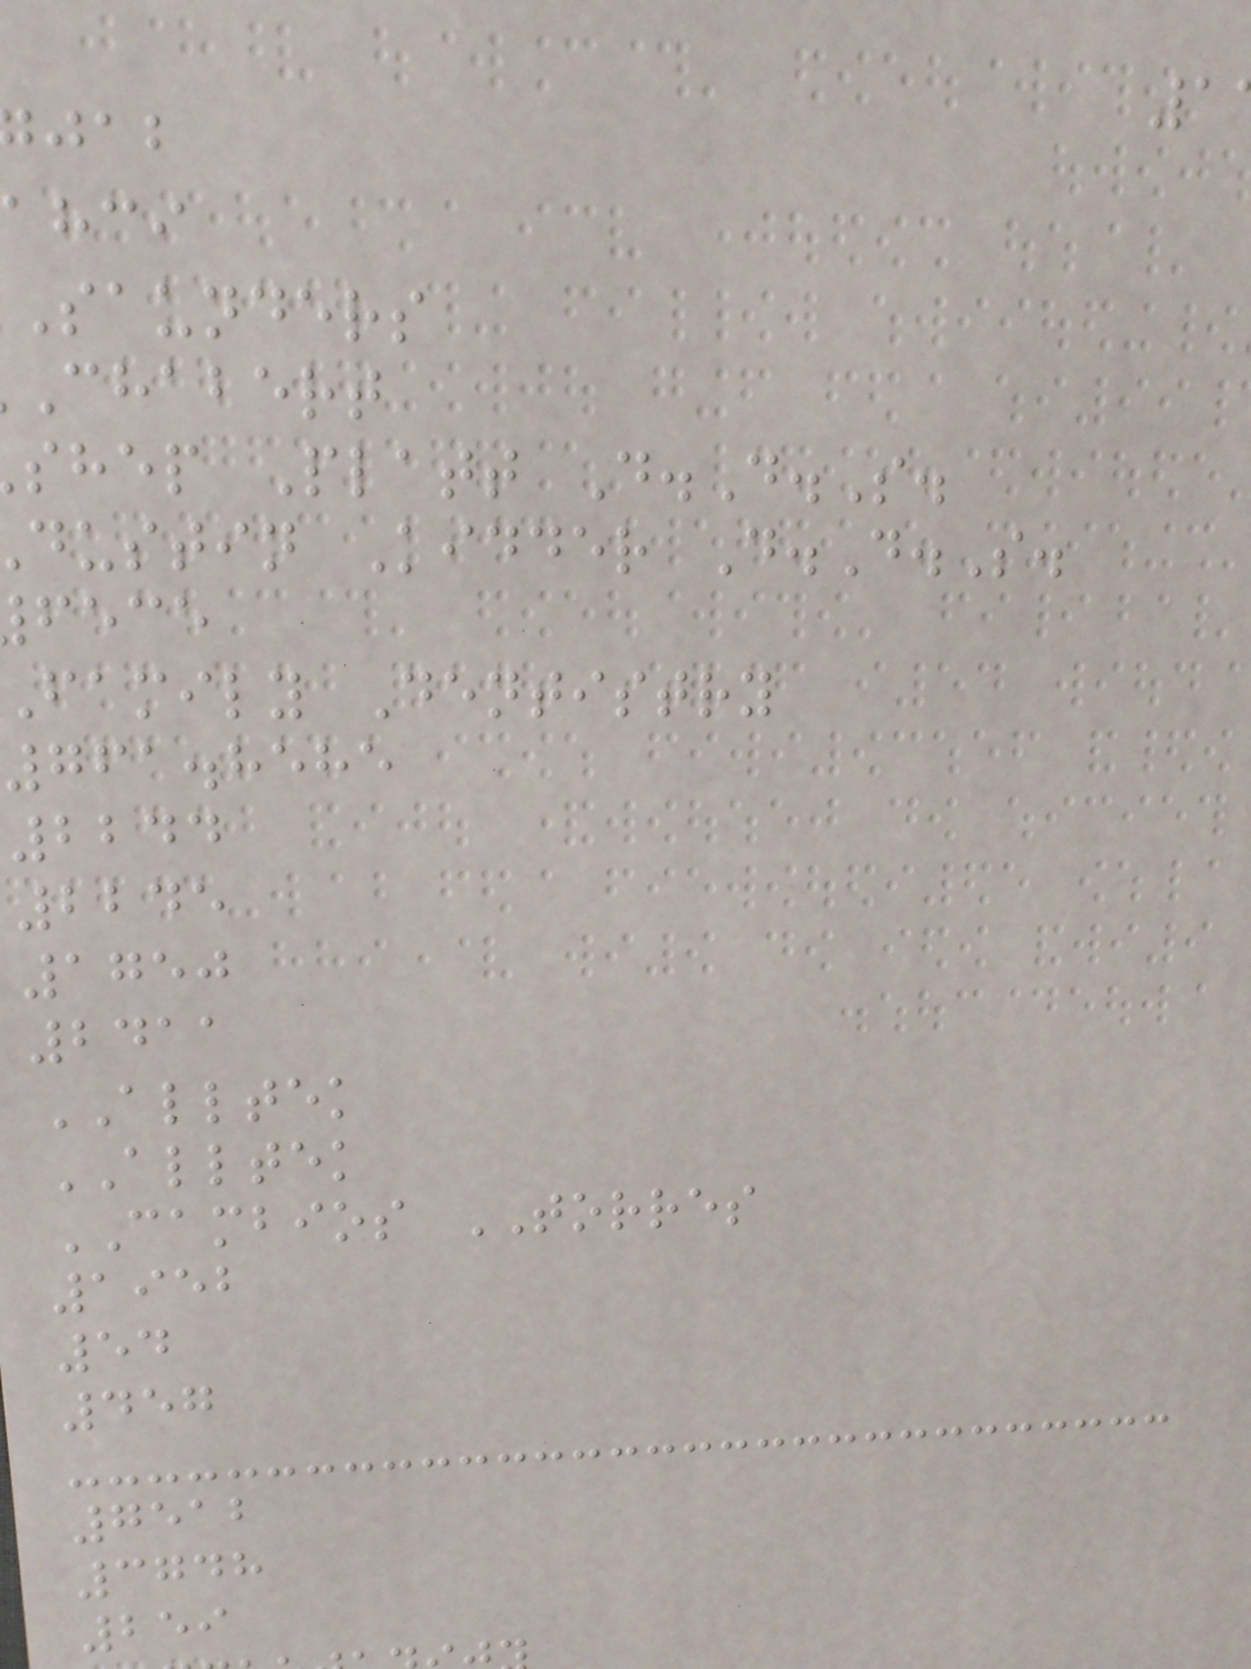ahci
saunders
chabert
shep Platt D.D.S.
dustin Kidder D.D.S.
fece
family Dentistry
761.8585
2244
2245
1750
2411
ALLTEK
ALLTEK
CAMBIOS TORRES
1952
54
457
7512
3748
259
